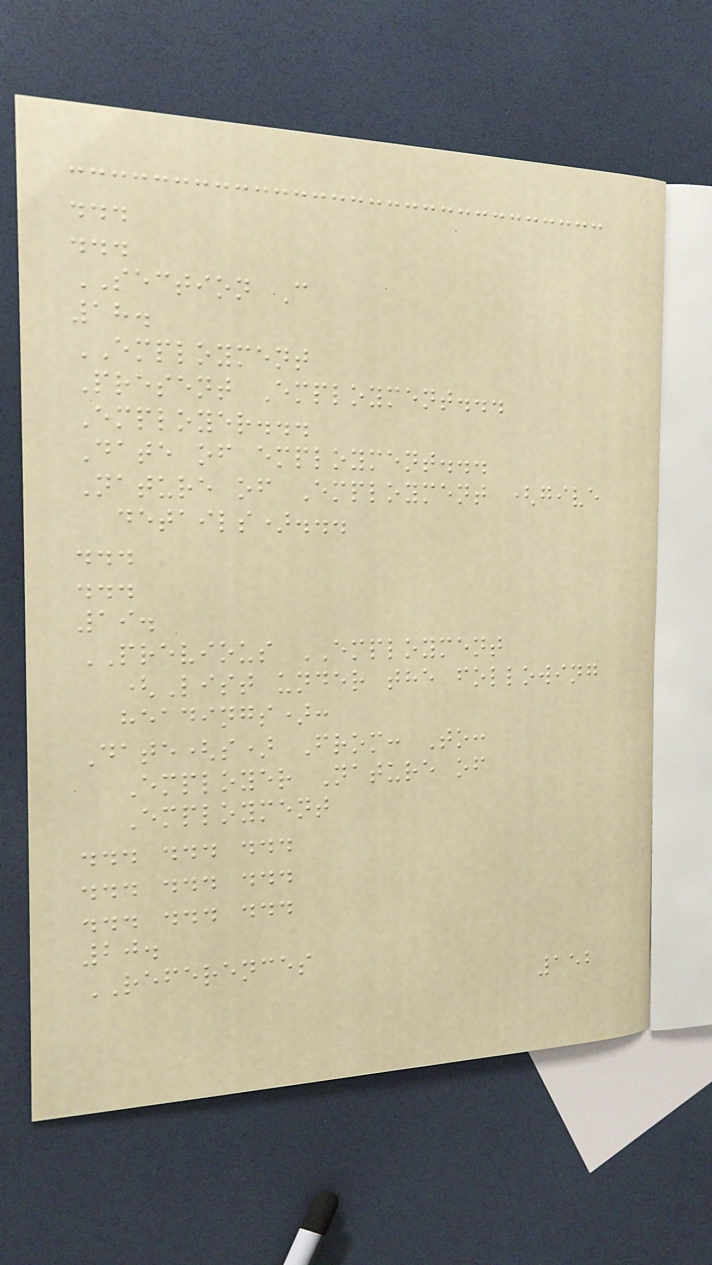...
...
SECTION C
18.
EMPLOYMENT
Present Employment...
Employer...
Date of employment...
Nature of Employment (give
details)...
...
...
19.
PREVIOUS EMPLOYMENT
(List under the following
headings):
Date(s) From: To:
Employer Nature of
Employment
... ... ...
... ... ...
... ... ...
20.
REFERENCES
152
